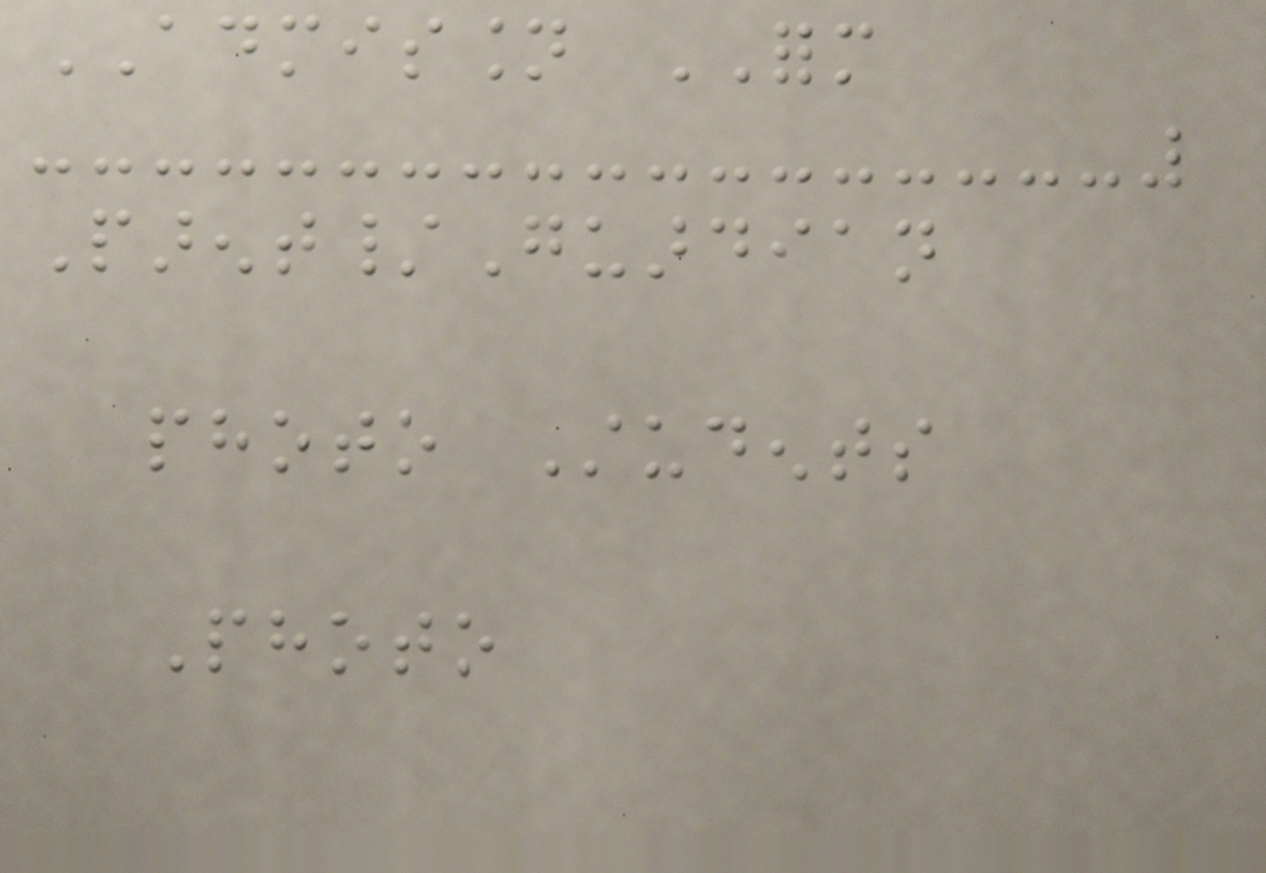ADMISSION FORM
Parent/Guardian
photo Students
Photo
